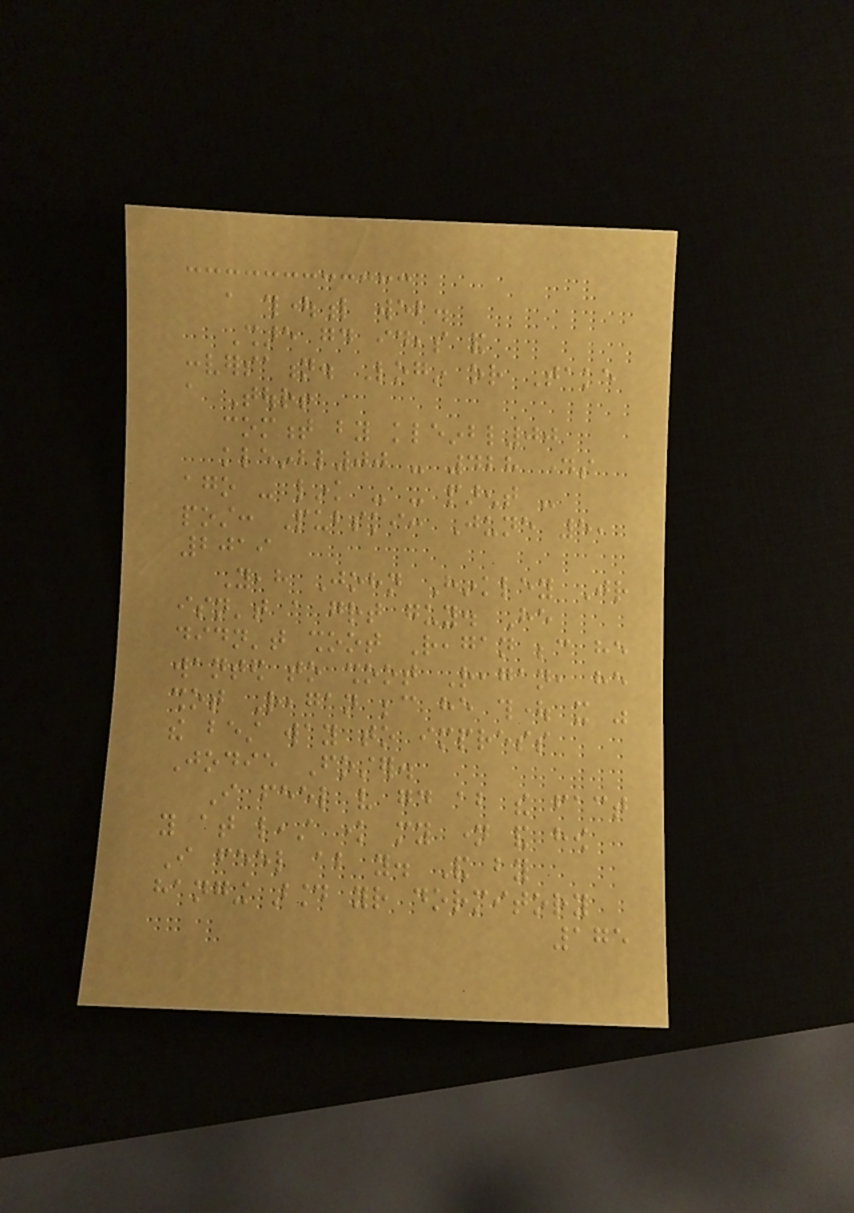a thoughtful web.
Share good ideas and
conversation. Login or Take
a Tour!
comment by kleinbl00
kleinbl00 - 428 days
ago - link - - parent -
post: Pubski: June 5,
2019
Yeah John Hinkley Jr
isn't a great guy. He
didn't shoot Reagan because he
wanted to shoot Reagan, he
shot Reagan because he thought it was
the best way to impress
Jodie Foster.
I feel very good about the fact
you at least know my name and how
I feel about you. And by
hanging around your dormitory
175
